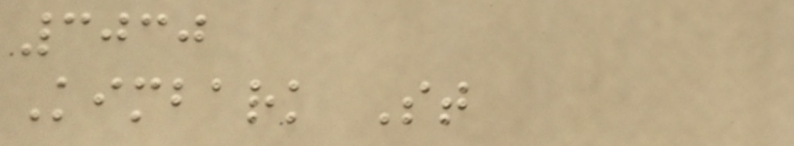3030
Kimbark St
